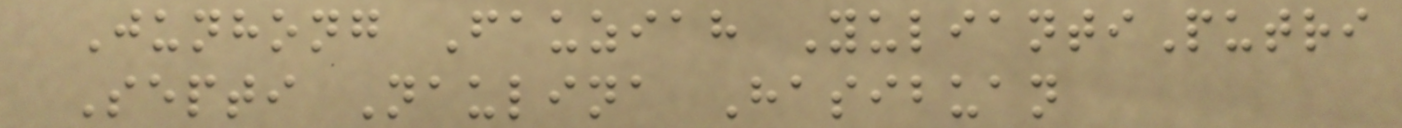Junhong Fauziah YuliantiPutri
Septi Naulina Hasibuan
